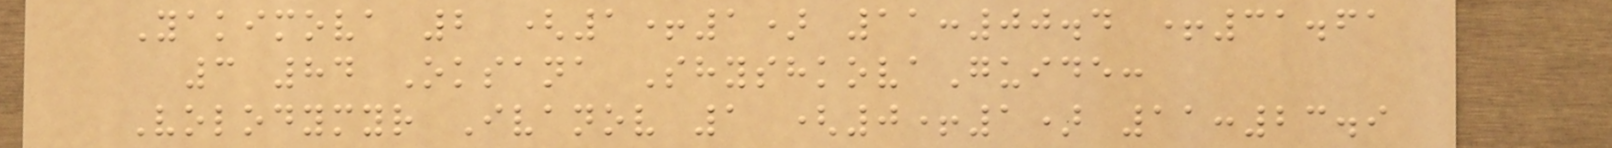Yakimova 2 (1+1) 11:00.4 +31.61
3 84 Oksana ShyshkovaGuide:
Volodymyr Ivanov 1 (0+1) 11:23.9
